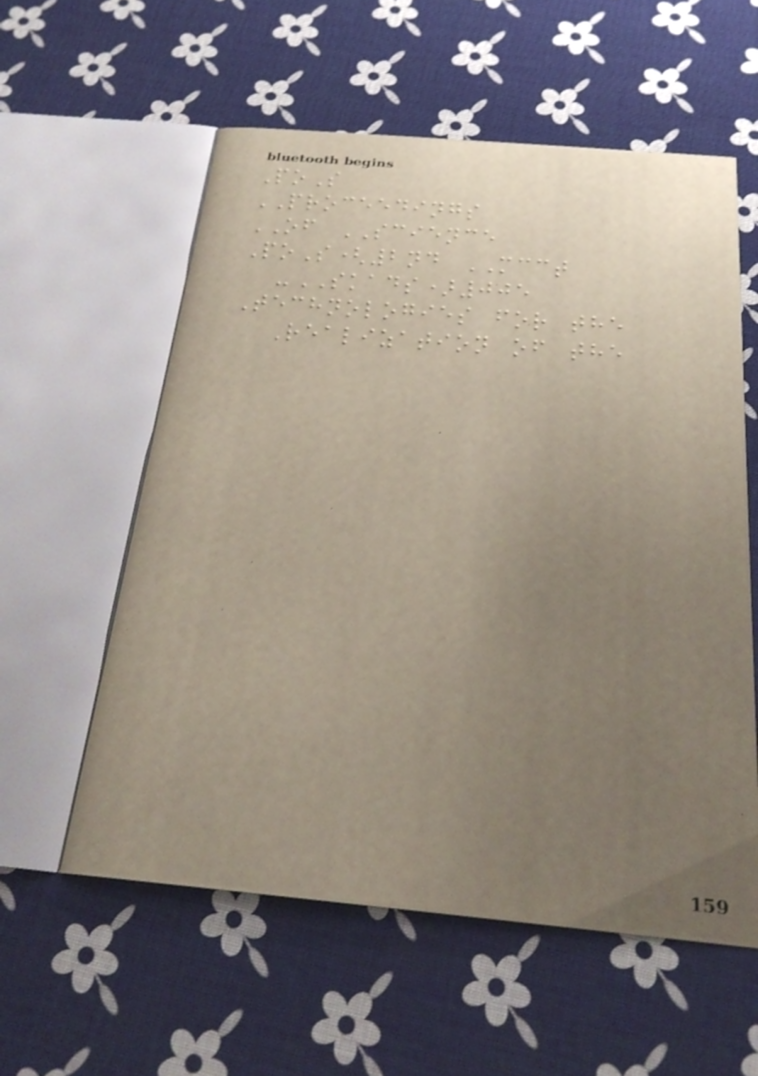PoS
PROCEEDINGS
OF SCIENCE
PoS(2nd MCCT
-SKADS)005
Technologies for the
Realization of the
